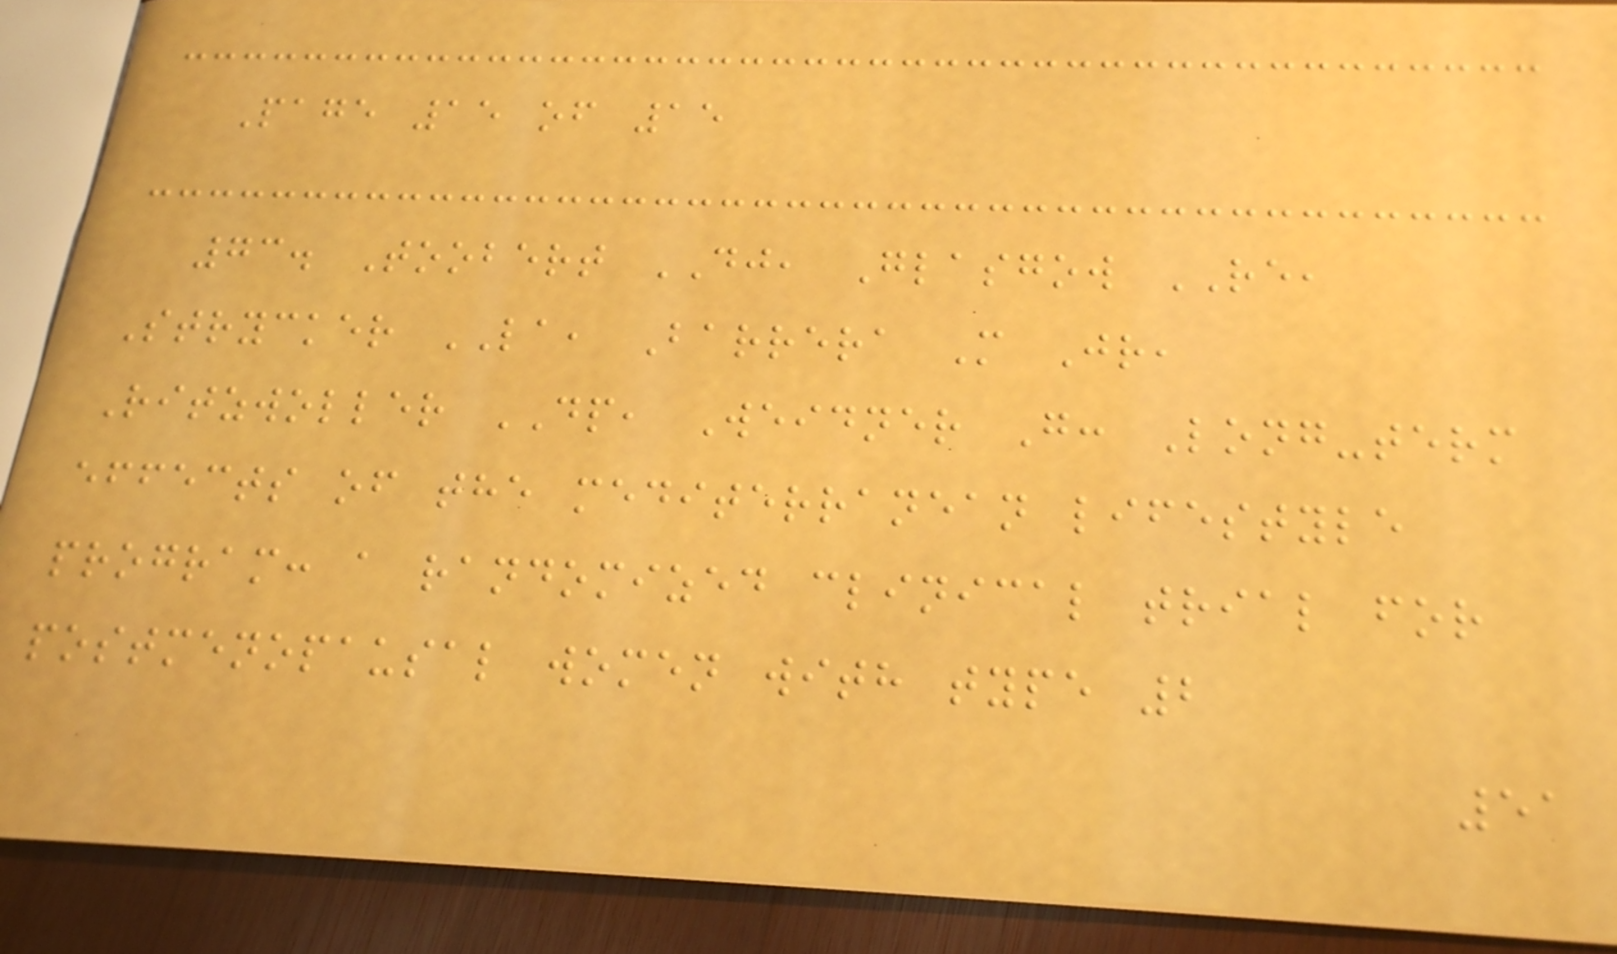Page 15 of 15
73. Toobert DJ, Glasgow RE,
Strycker LA, Barrera M Jr,
Ritzwoller DP, Weidner G: Long-term
effects of the mediterranean lifestyle
program: a randomized clinical trial for
postmenopausal women with type 2
51
